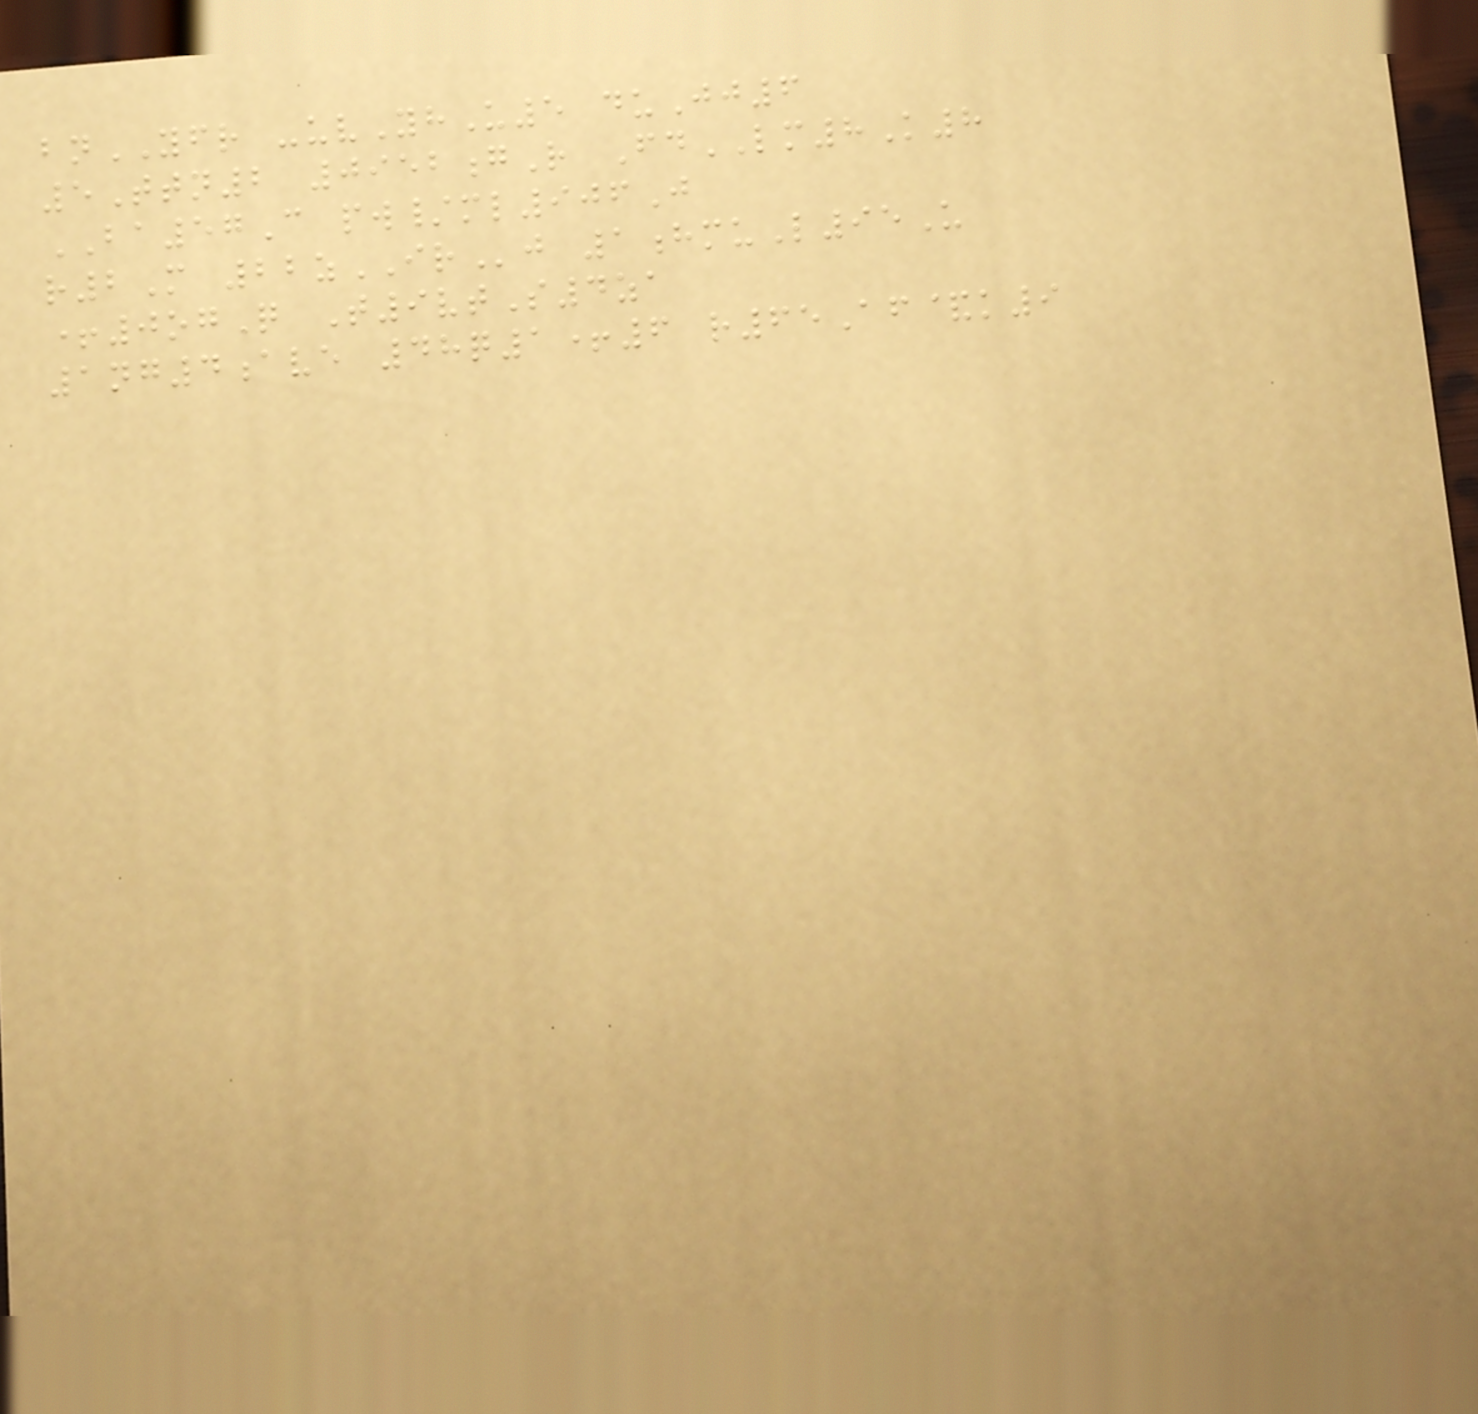bnYFR -uvYhU5 duJj6
5Ttn2 0952gR FdLM8K8
BA57C pw/ml906J
r2M 22zIRj 1hmuL95U
+0ogQ T9vtS4za
1ng4ave 48q1+6 r65Af&k9
